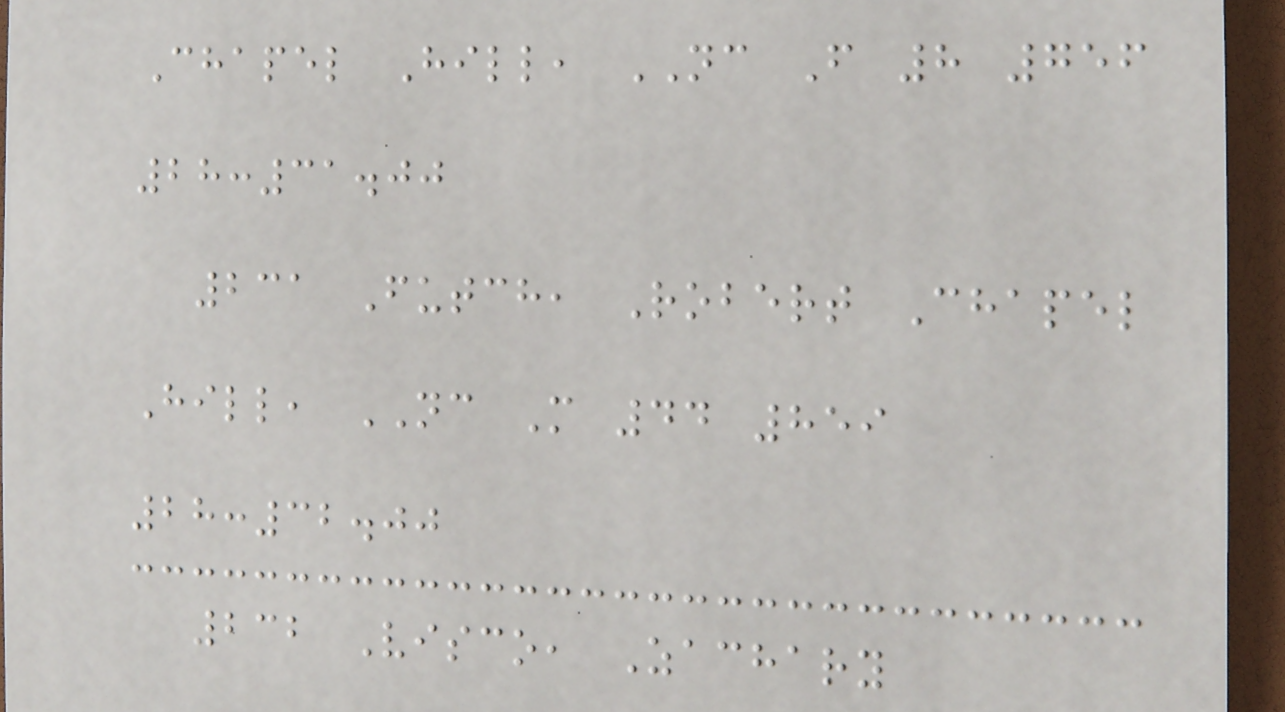Chapel Hill, NC F 8 756
28:31.00
231 Futch, Robert Chapel
Hill, NC M 44 859
28:32.00
232 Visco, Zachary
